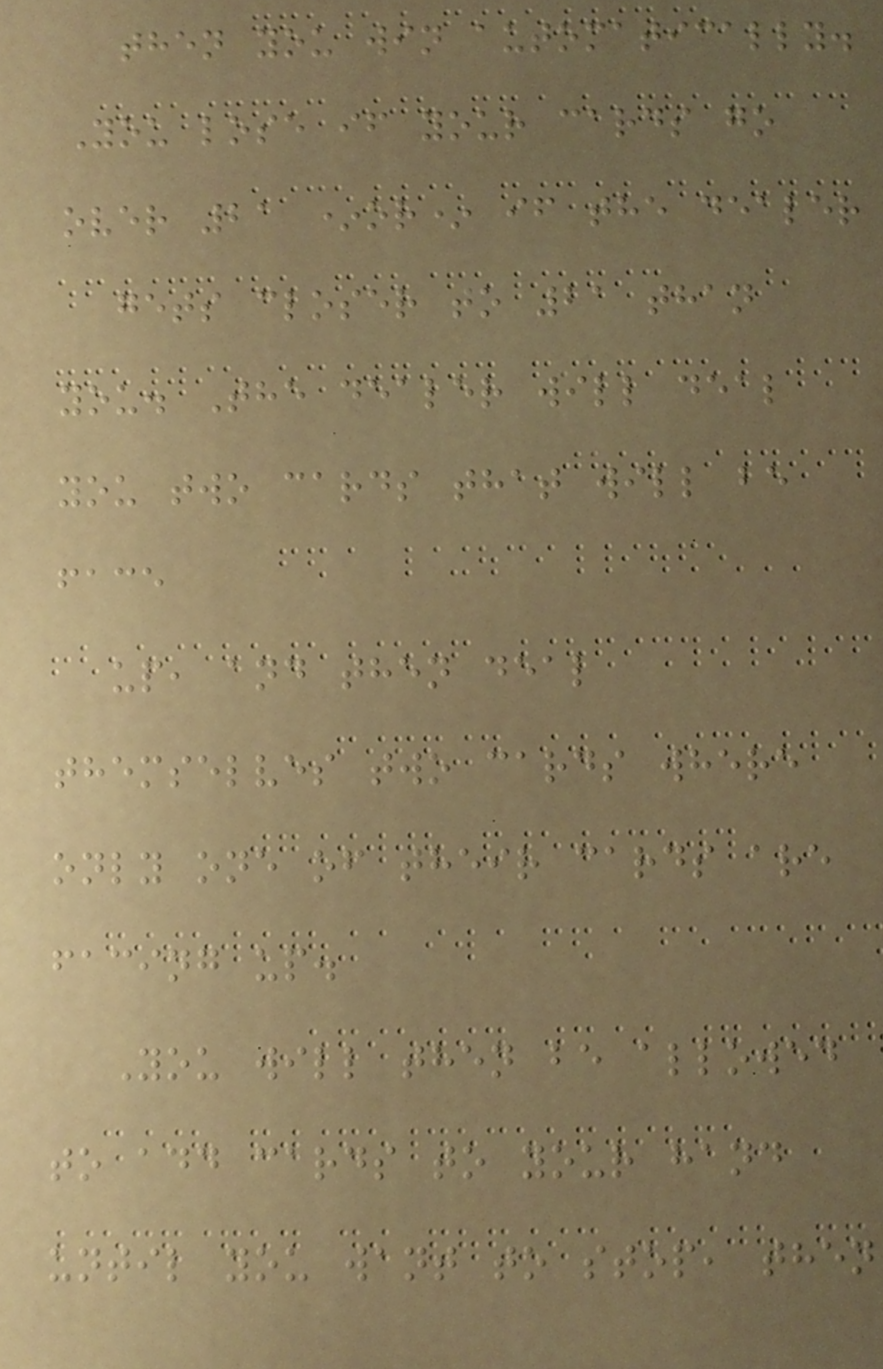then you win automatically.
You lose if your cards go
over 21 *or* if the dealer
gets closer to 21 than
you. The dealer will deal
you two cards that will be
face
up, and then deal
themselves two cards where
only one of their cards are
facing up.
You will then be allowed
to add cards to your hand
until you want to stop, then
